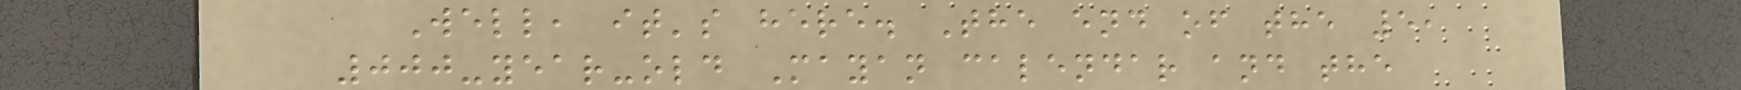Well, it's here. The end of the 5,
000-year-old Mayan calendar and the
